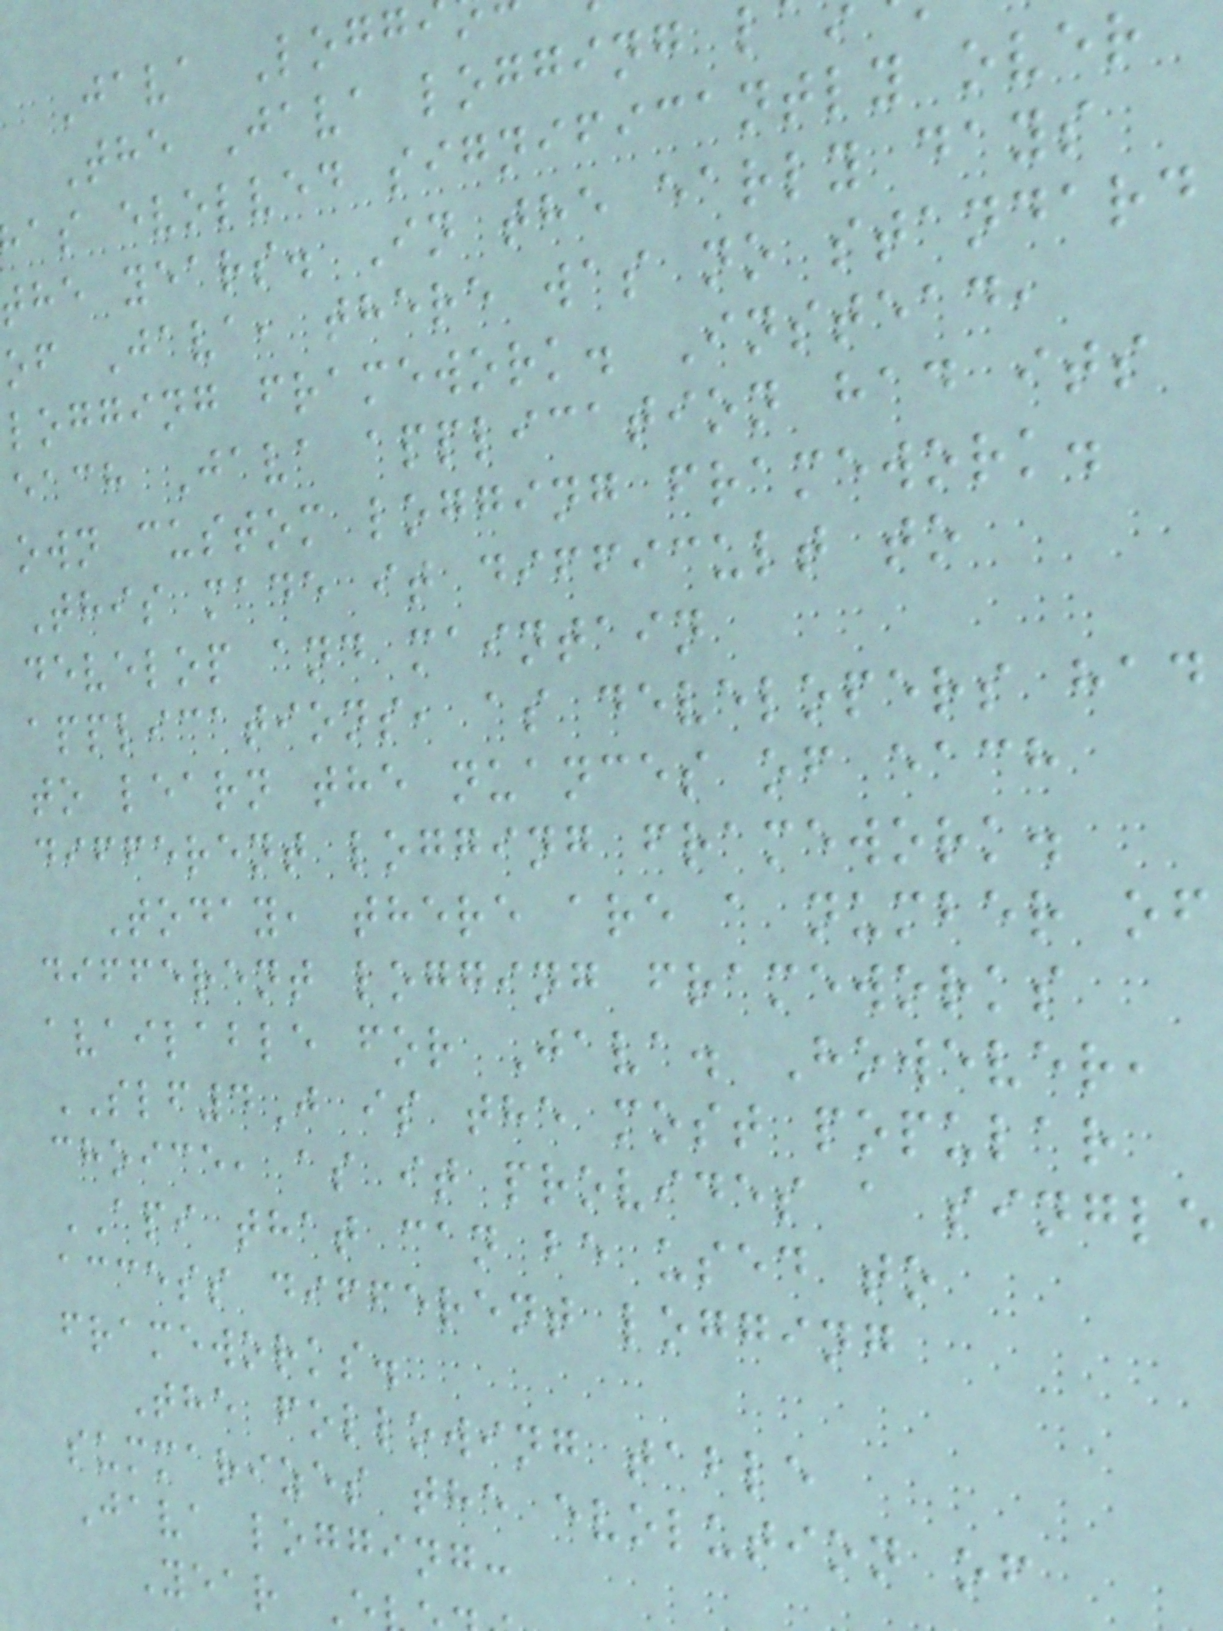Java Logg
The Java logging l
as evolved significantly over
the years. In the early days
of Java, there was no standard
logging framework. Instead,
each Java application had its
own custom logging framework.
This made it difficult to
develop and maintain
applications, as developers had
to learn the nuances of each
different logging framework.
Today, there are a number of
different logging frameworks
available for Java. However,
SLF4J is the most popular
choice, as it provides a single
API that can be used to
access different logging
frameworks.
The following table
summarizes the evolution of
Java logging:
Year
